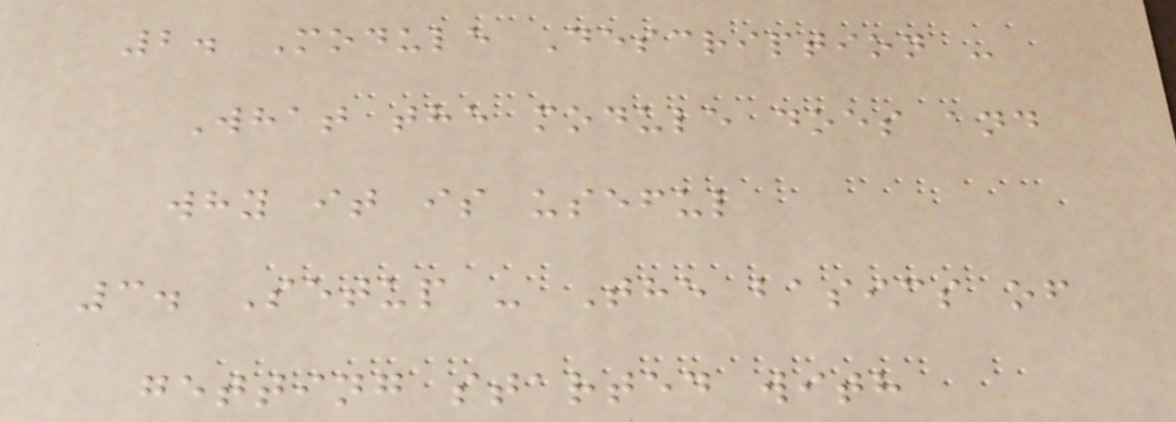2. Module Description -
What the module does and
why it is useful
3. Setup - The basics of
getting started with
